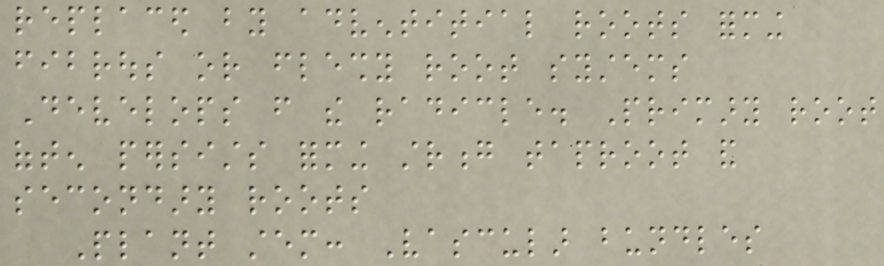replaced by adventitial roots forming
fibrous or fleshy root systems
Develops from the radicle. Primary root
often persists forming strong taproot and
secondary roots
Plant stem: Vascular bundles
